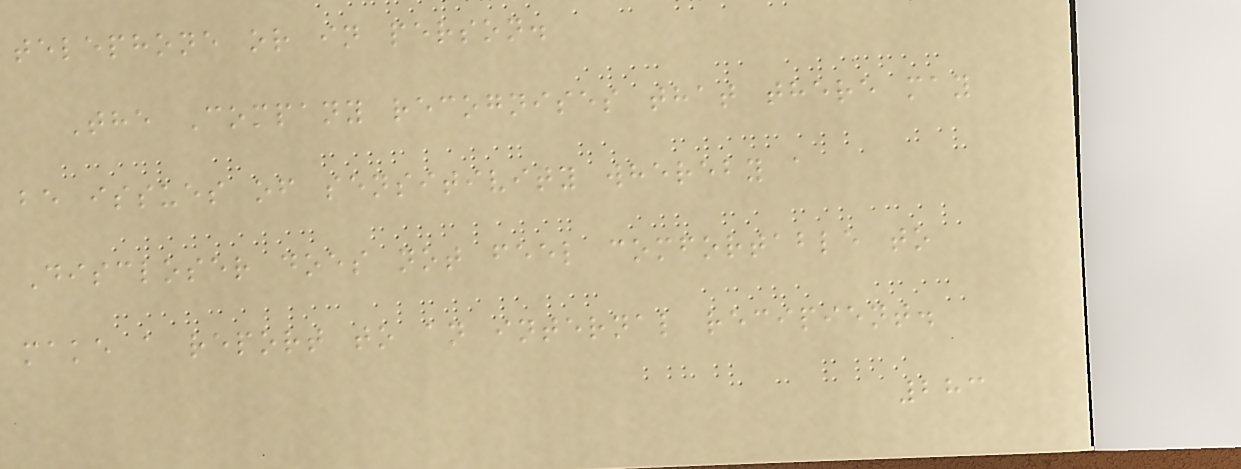telephone or in person.
The Company recognises that there may
be issues of sensitivity whereby a
Discloser does not feel comfortable to
make a report to an internal recipient.
283
